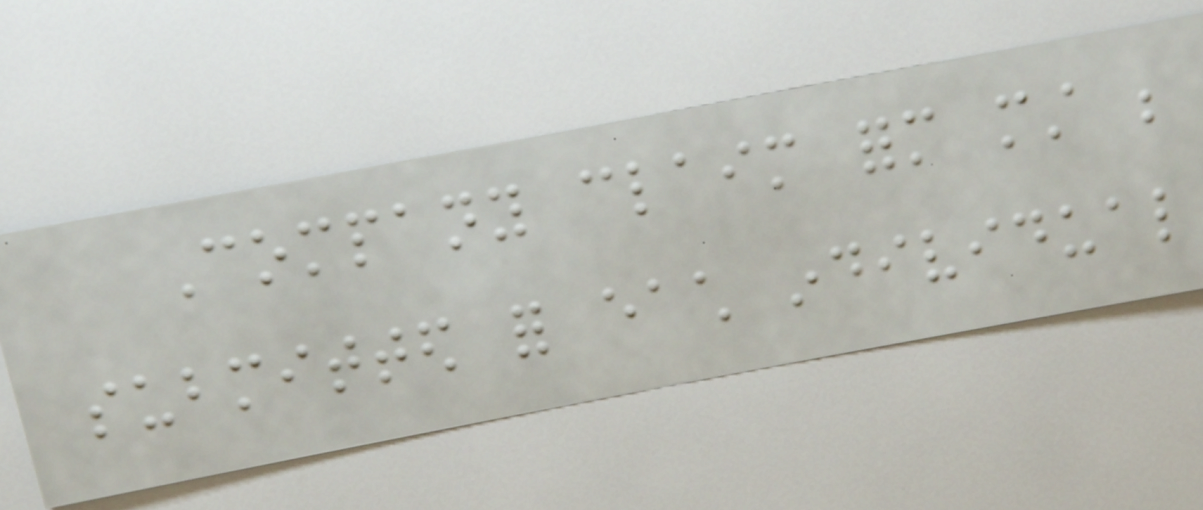Company claim form must be
submitted for each individual
